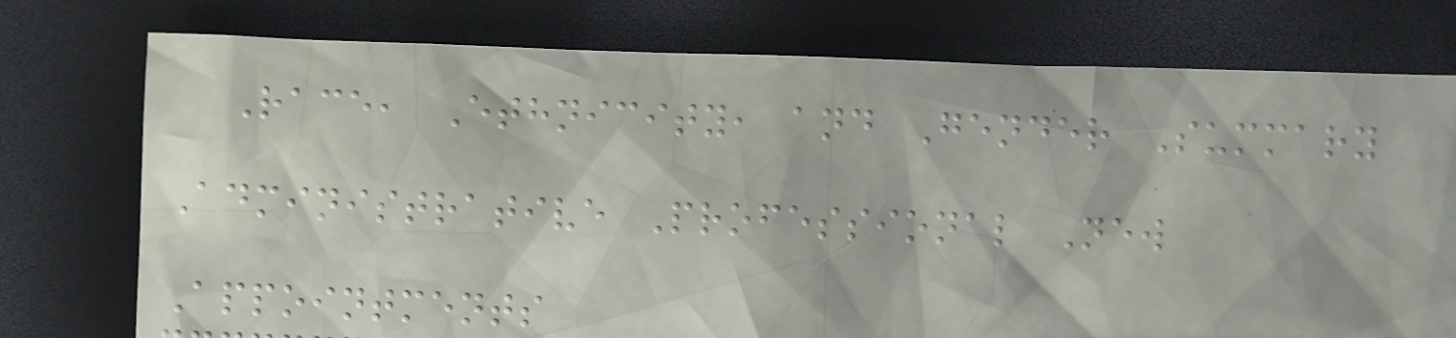Race, Ethnicity, and Gender Summary
Administrative Professional New
Appointments
